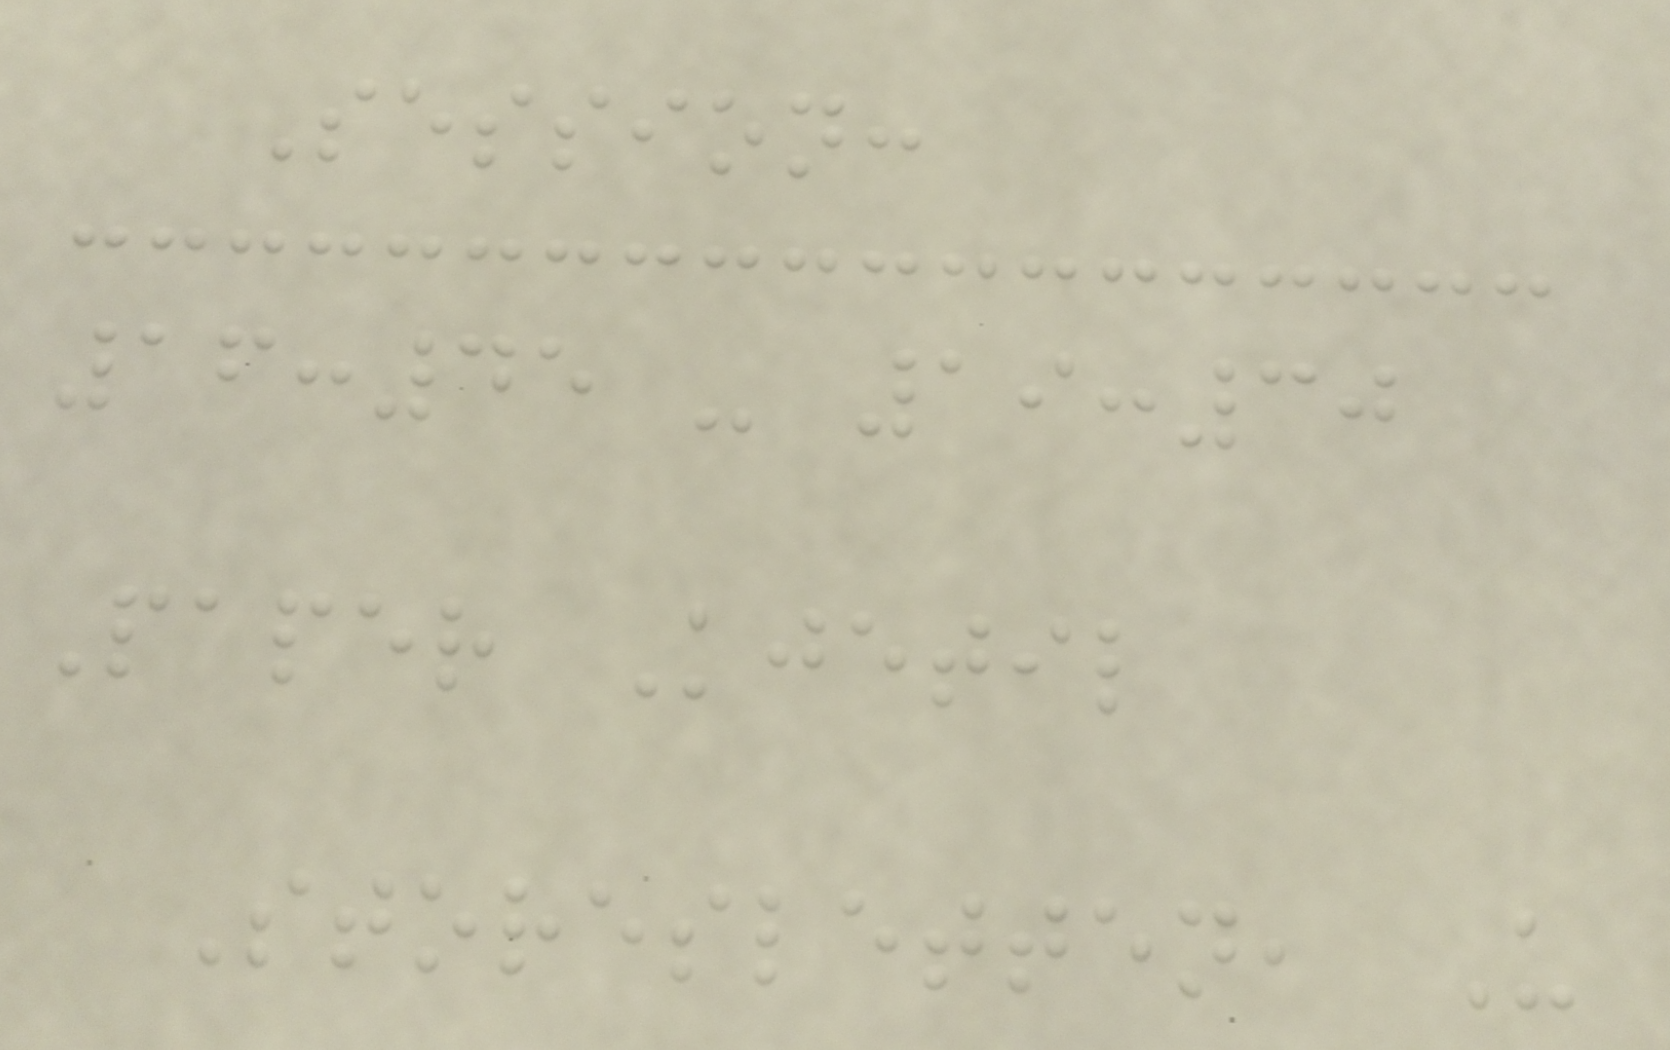Session:
16:45 - 19:30
Paper Kjetil
Storesletten, U
